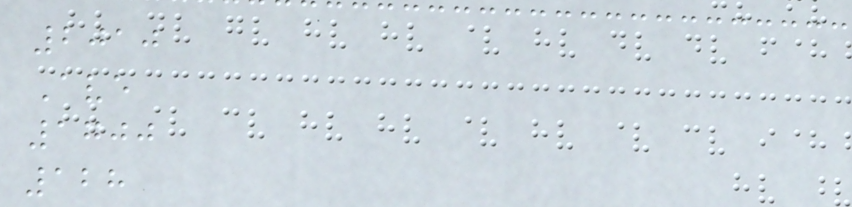2010
Ave
1700
128
